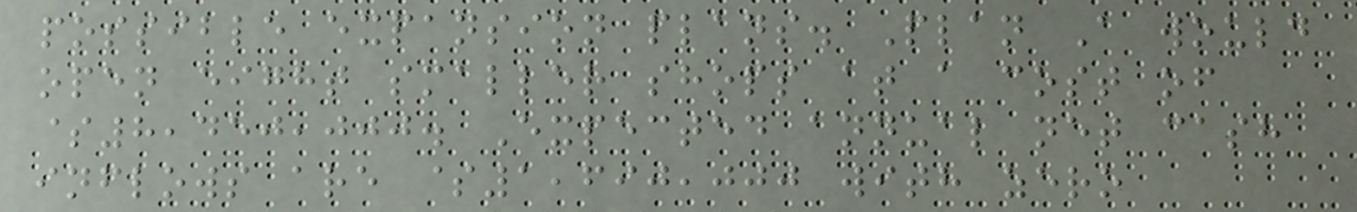possible expansion plans. Plan A would
open eight smaller shops at a cost of
$8,450,000. Expected annual net cash
inflows are $1,690,000 with zero
